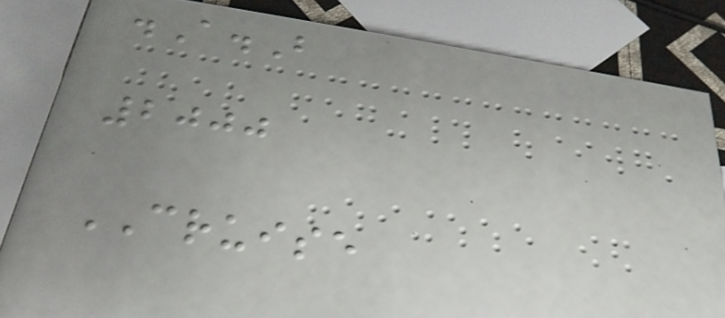.A.B
2000
CRUISE
